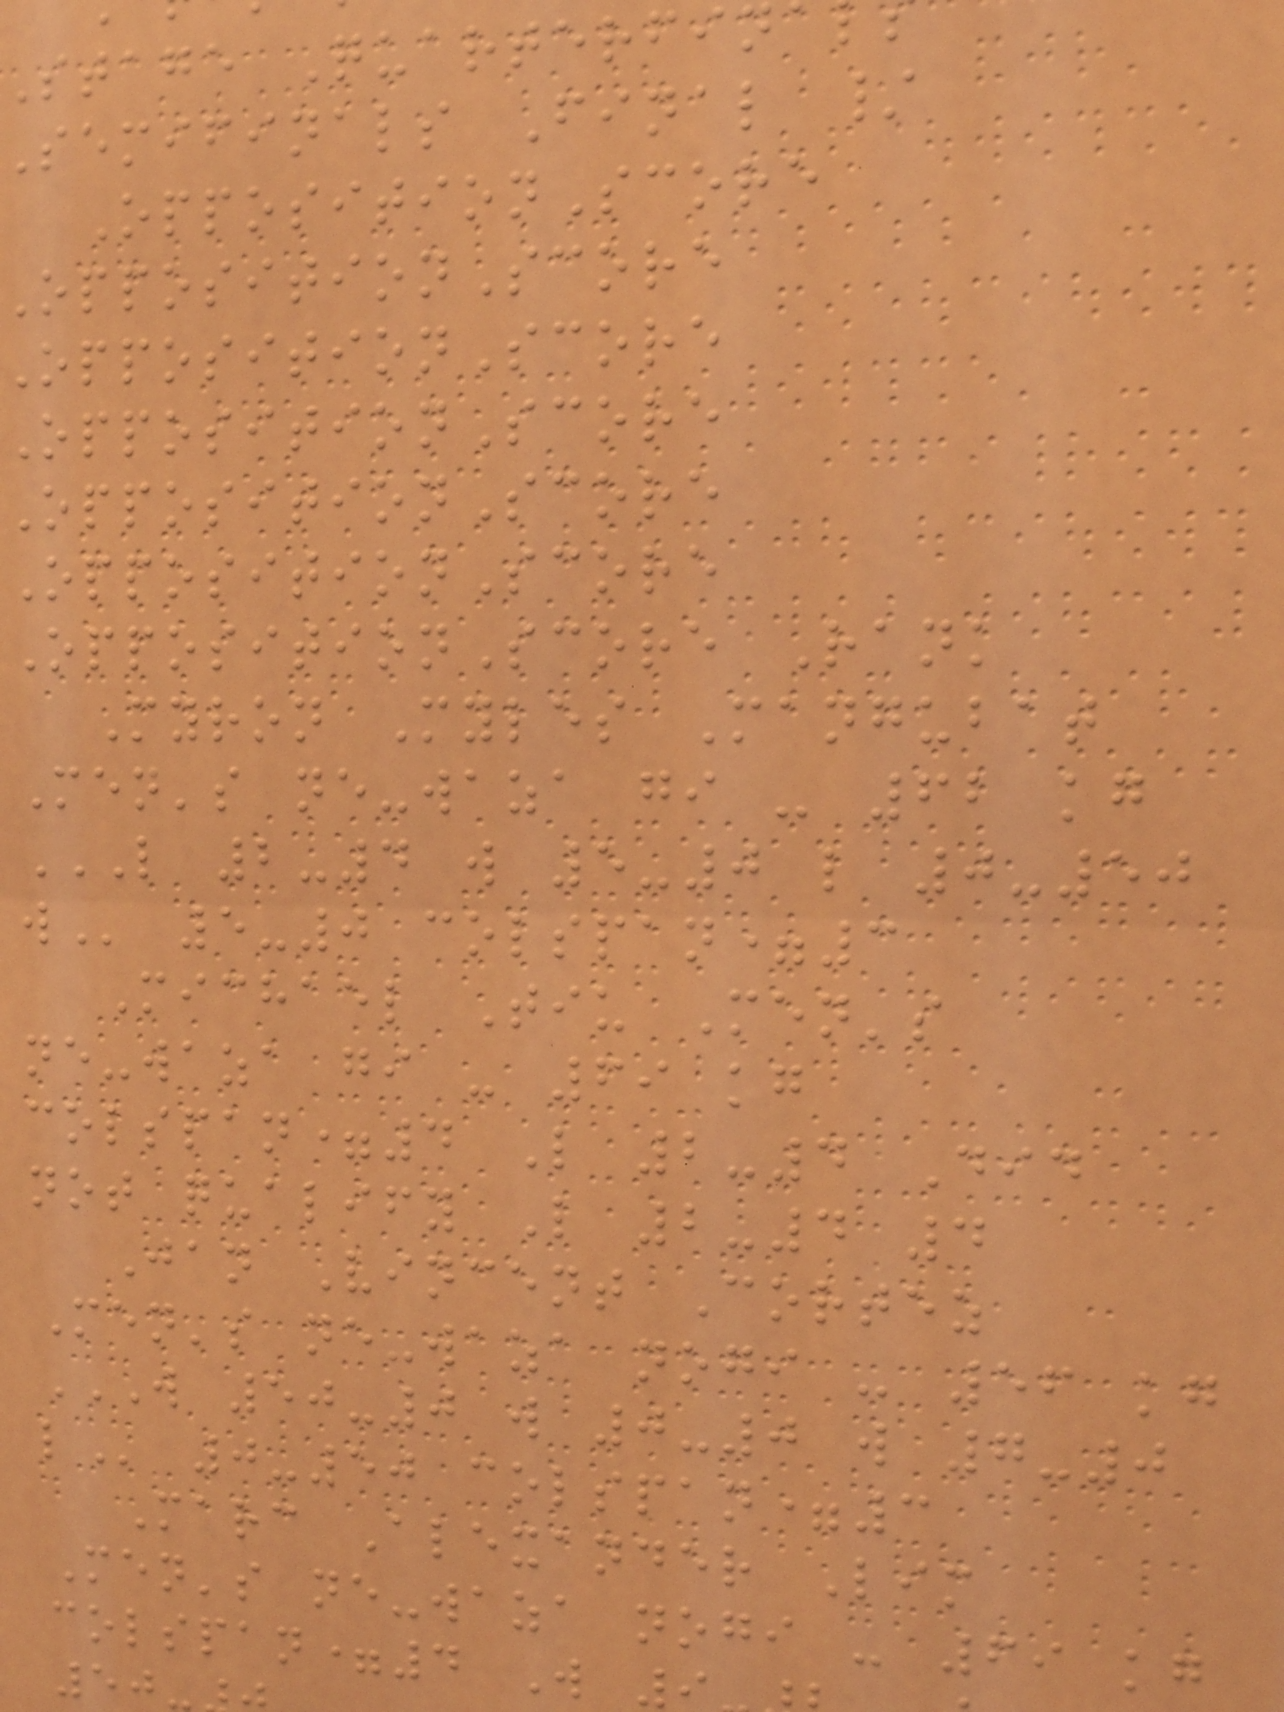stage Quarterfin
semifinals Final /
OppositionScore
ppositionScore
ppositionScore
OppositionScore
OppositionScore
OppositionScore
OppositionScore Rank
Myron Myles Mangubat
Men's ne-waza gi - 62 kg
L 2-4 W 5-0 L 0-50
5-0 colspan=3
Michael Tiu Men's
ne-waza gi - 69 kg
colspan=4 L 2-4 Did
not qualify L 2-4 4
Jan Vincent Cortez
Men's ne-waza nogi - 56 kg
W 50-0 W 0-0 W 7-0
0-50 colspan=3
Marc Alexander Lim
Men's ne-waza nogi - 69 kg
colspan=4 W
